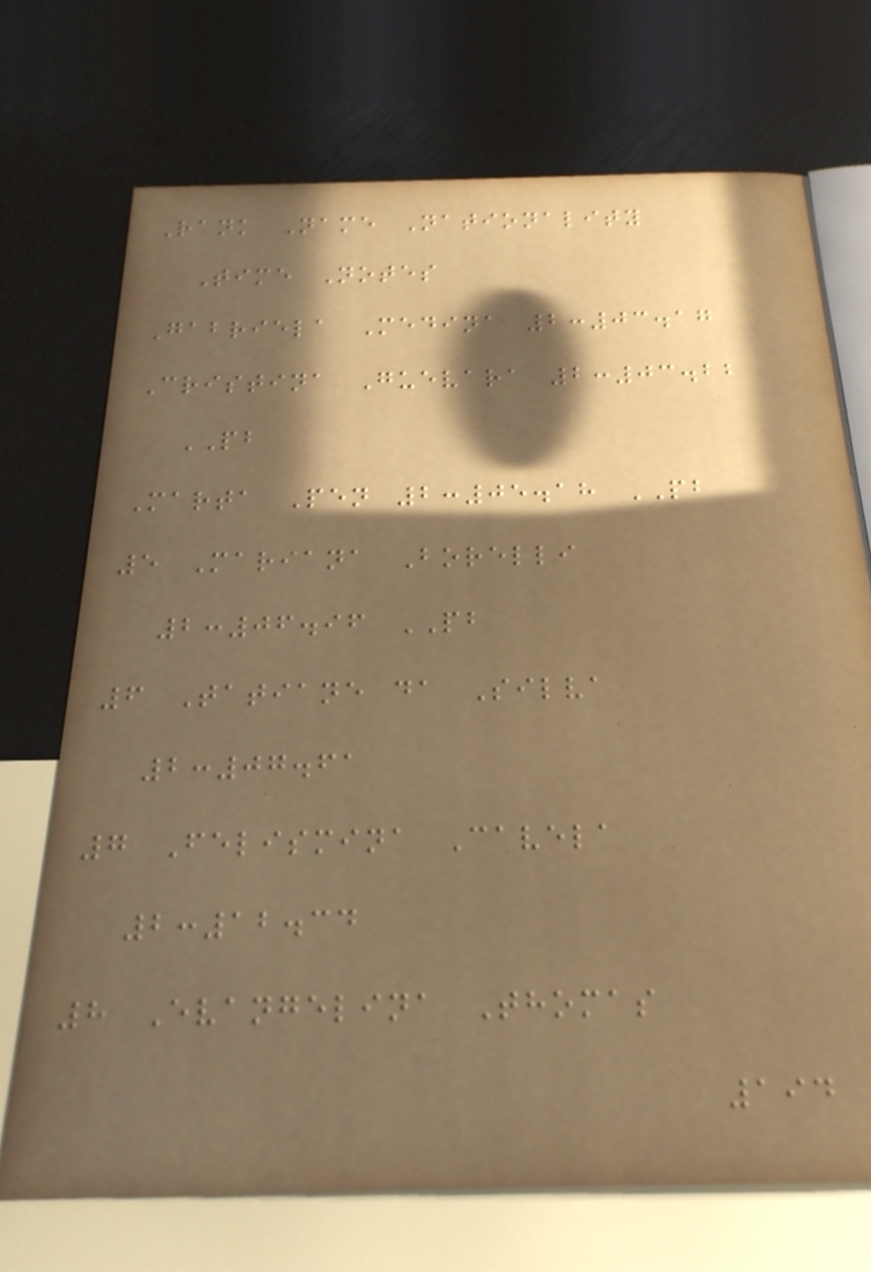Rank Name Nationality
Time Notes
Gabriela Medina 2:03.17
Cristina Guevara 2:03.22
PB
Marta Pen 2:05.18 PB
5 Mariana Borelli
2:06.96 PB
6 Tatiane da Silva
2:07.61
7 Felismina Cavela
2:12.34
8 Evangelina Thomas
194
